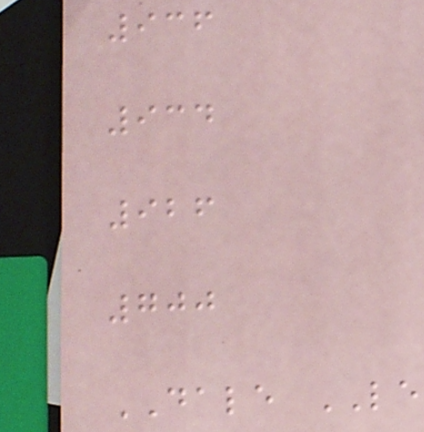936
934
926
700
DALE LE
